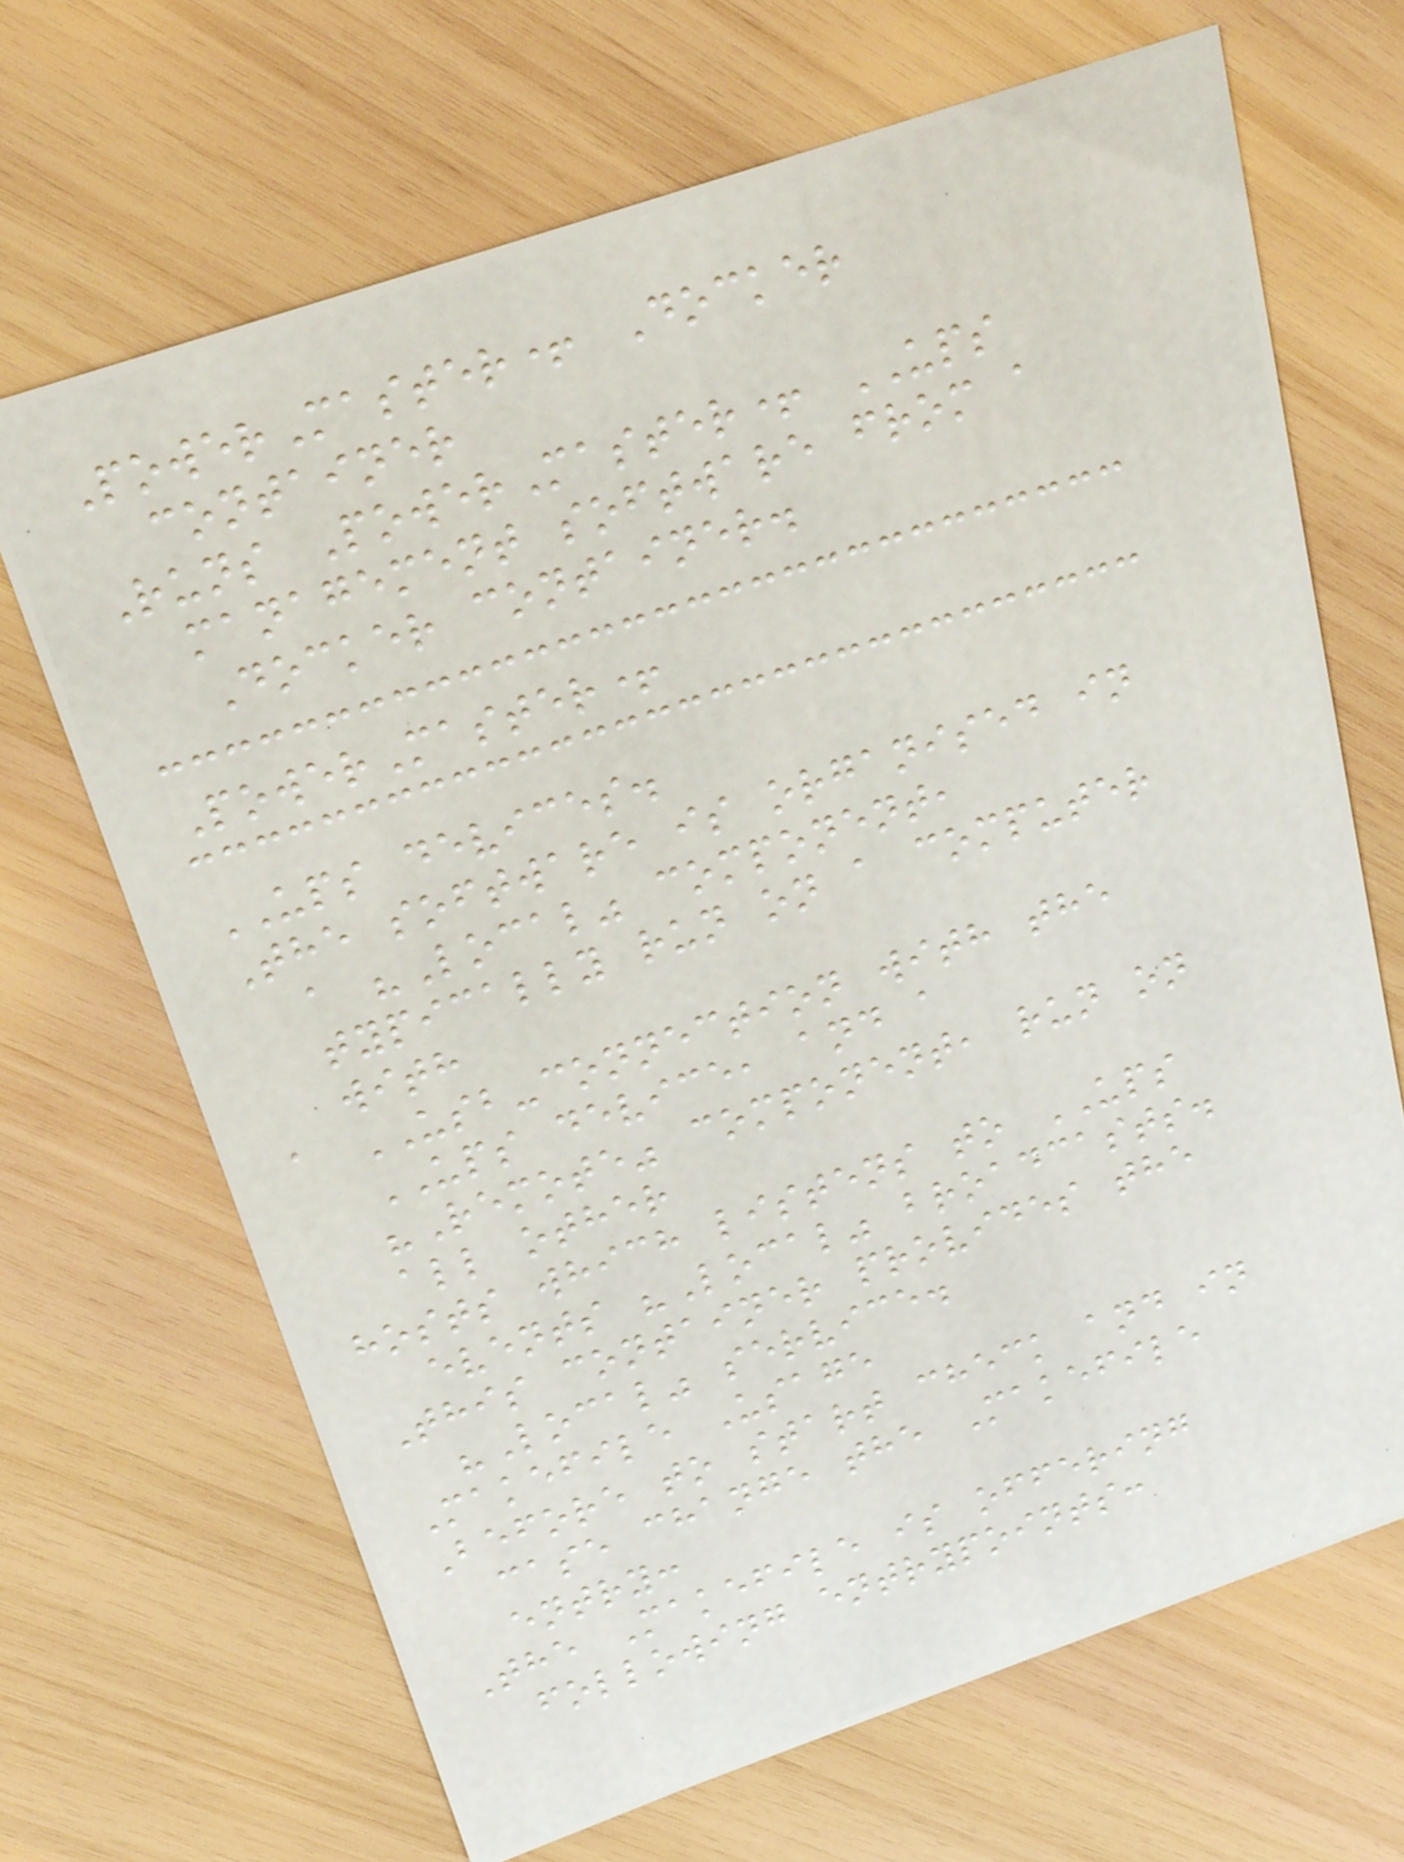PowerMaster+ Docker
container
Runs PowerMaster+ UPS
management software from a
Docker container.
PowerMaster+
UPS devices.
The software is organised in
a "Local" component,
typically run on a computer
with
a USB-connection with the
UPS device, and a
"Remote" component, run on
all other
hosts which listens to UPS
events "Local" broadcasts.
This container provides the
"Local" service.
Makefile Usage
Before to start check and in
case change the Makefile
entry:
The Makefile is offering
following entrypoints:
